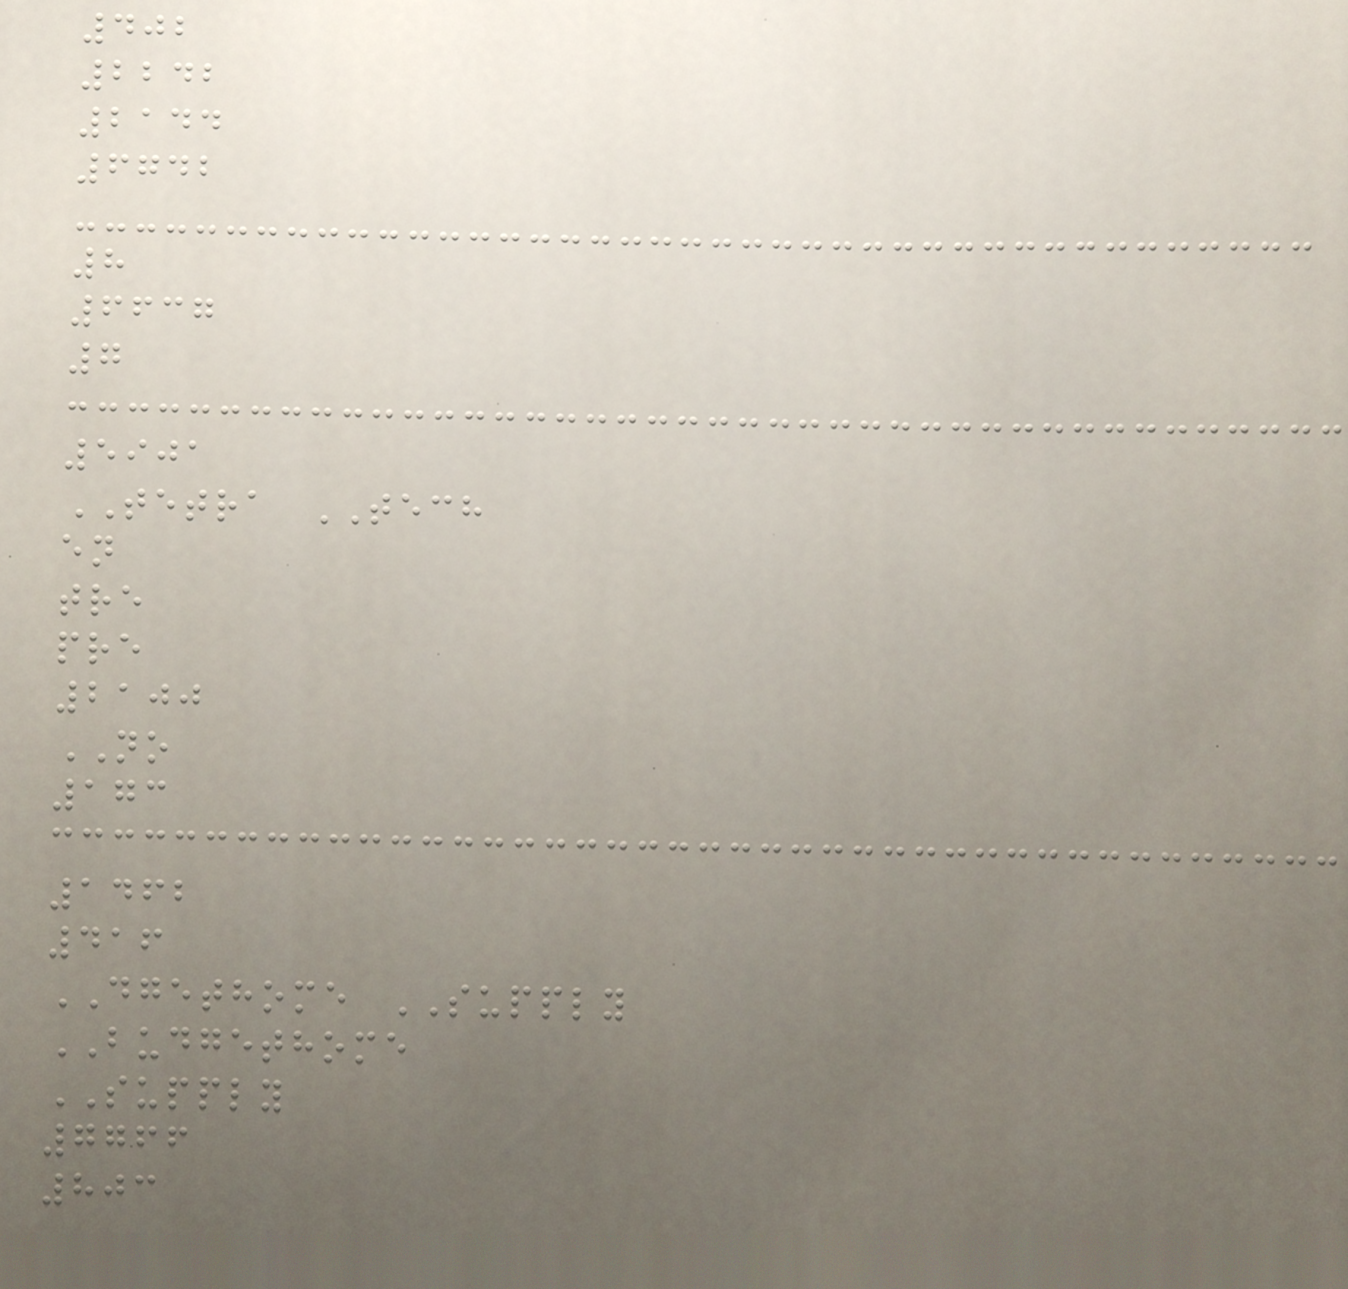402
2242
2144
6742
8
6637
7
5901
TETRA TECH
en
tre
pre
2100
NO
173
1462
416
DGETHOME SUPPLY
BUDGETHOME
SUPPLY
7766
803
